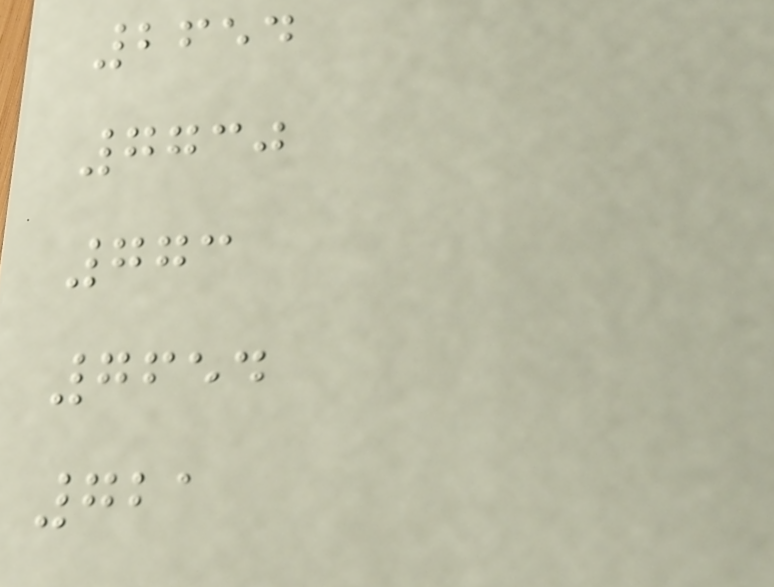2654
7730
773
7654
721
